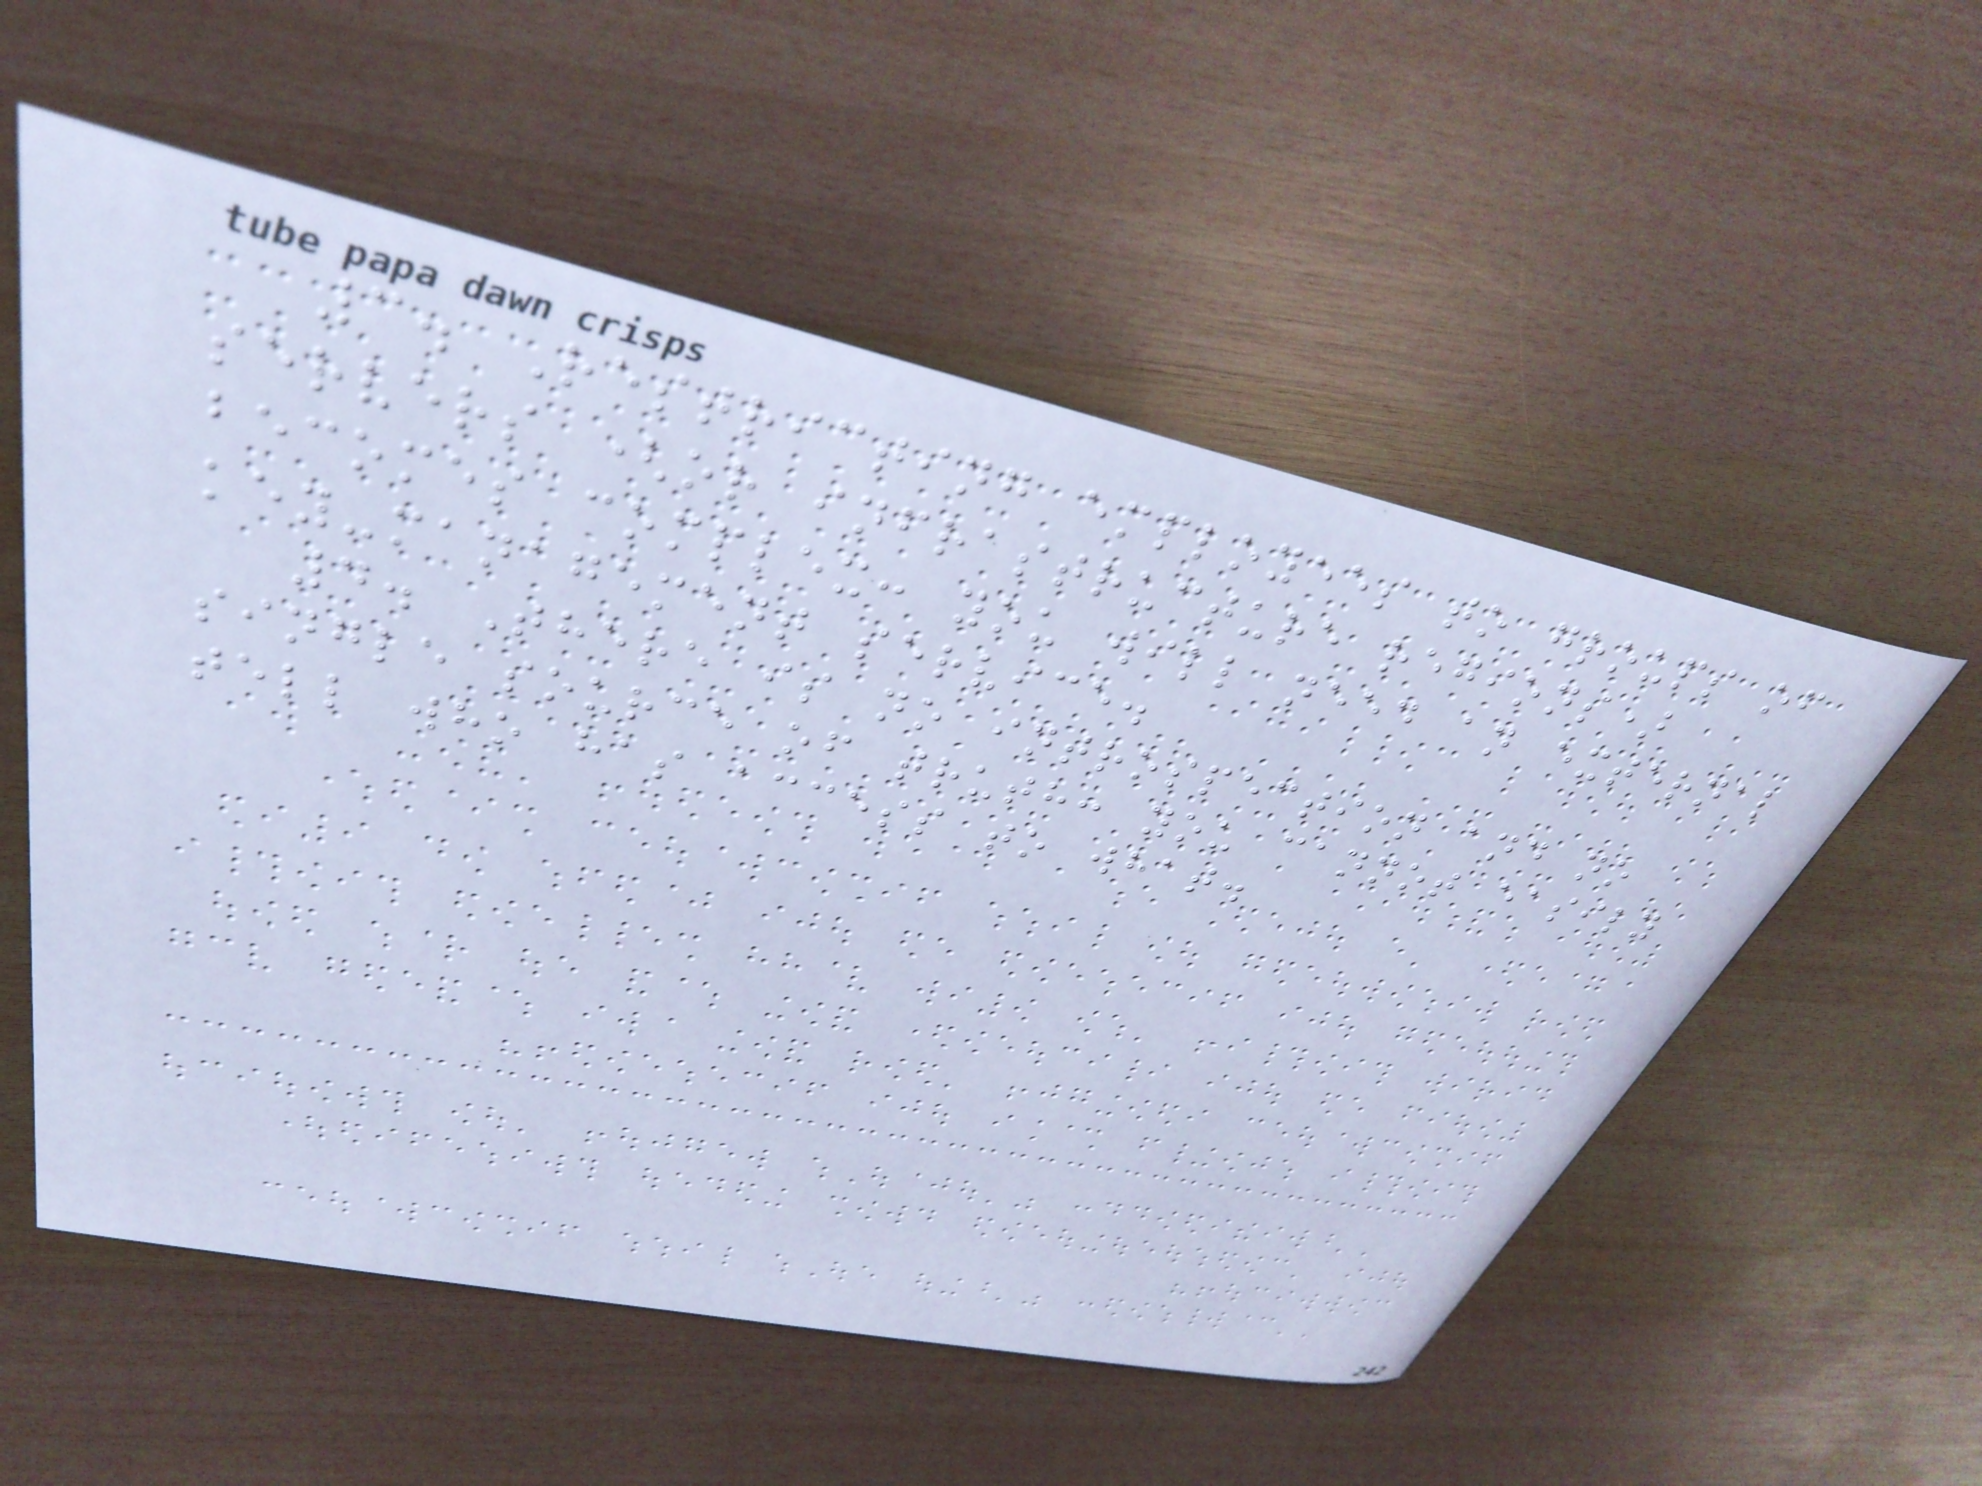3. Restricting employees to groups of
servers (or infrastructure regions)
becomes complex: you will need an external
key-management service.
4. There is no introspection and no
single source of truth: you cannot easily
tell who has access to what.
